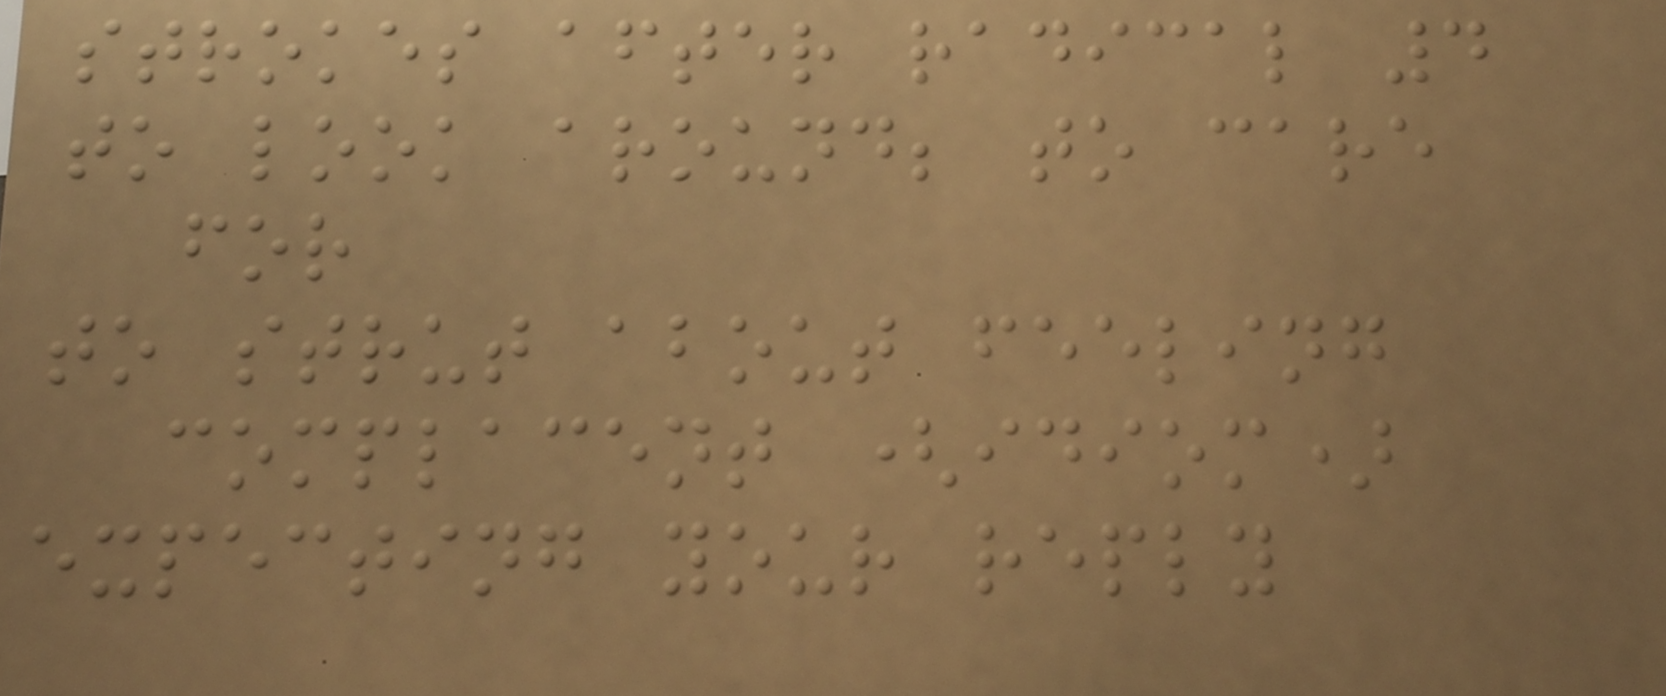strokes after radical 4
to look around; to care
for
to strut about feeling
complacent (idiom)
expecting your reply
